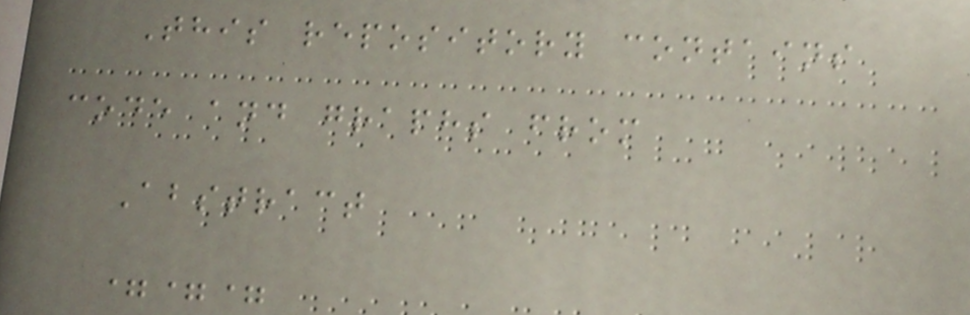This repository contains
code and graphs from
Abstract
===
